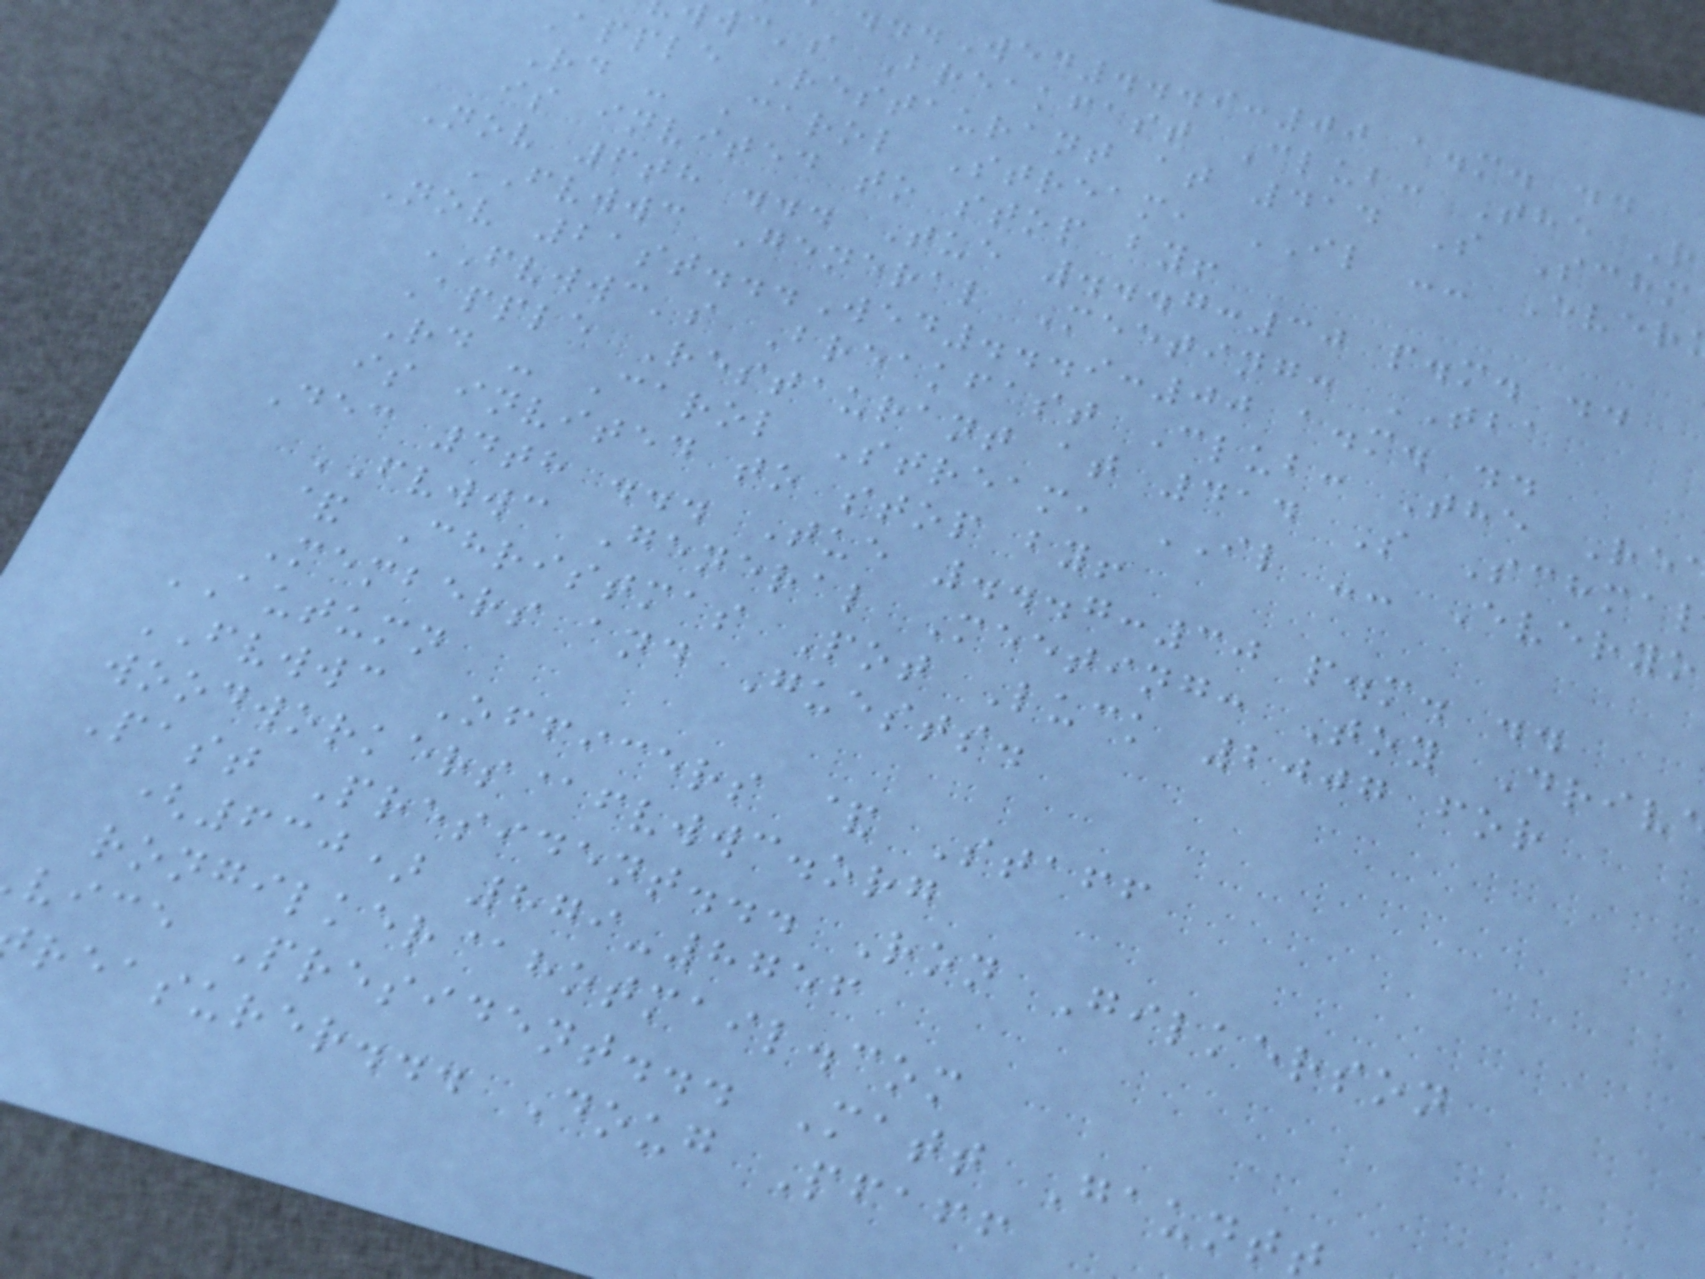...Wed...9:00 a.m. ..
wc's Breakfast Club: The R
Apple Restaurant at 414 S Schm
Rd - Carol Stream, IL -- Ever
is invited to stop by!
Nov 6th ... Tue ...7:30 p.m. ..
FVWWC General Meeting: TBA
Nov 21st...Wed...9:00 a.m. ..
FVWWC's Breakfast Club: The Re
Apple Restaurant at 414 S Schma
Rd - Carol Stream, IL -- Everyo
is invited to stop by!
Dec 4th ... Tue ...7:30 p.m. ..
FVWWC General Meeting: Toy Driv
& Christmas Pot Luck 2007 for
Members and Guests.
AUTUMN
FVWWC Officers & Staff
woodworkers@fvwwc.org
Past President... Ron Gilkerson
(630) 879-8756
rongilker@hotmail.com
vice President... Matt Gaunt
reasurer... Doug Pfaff
